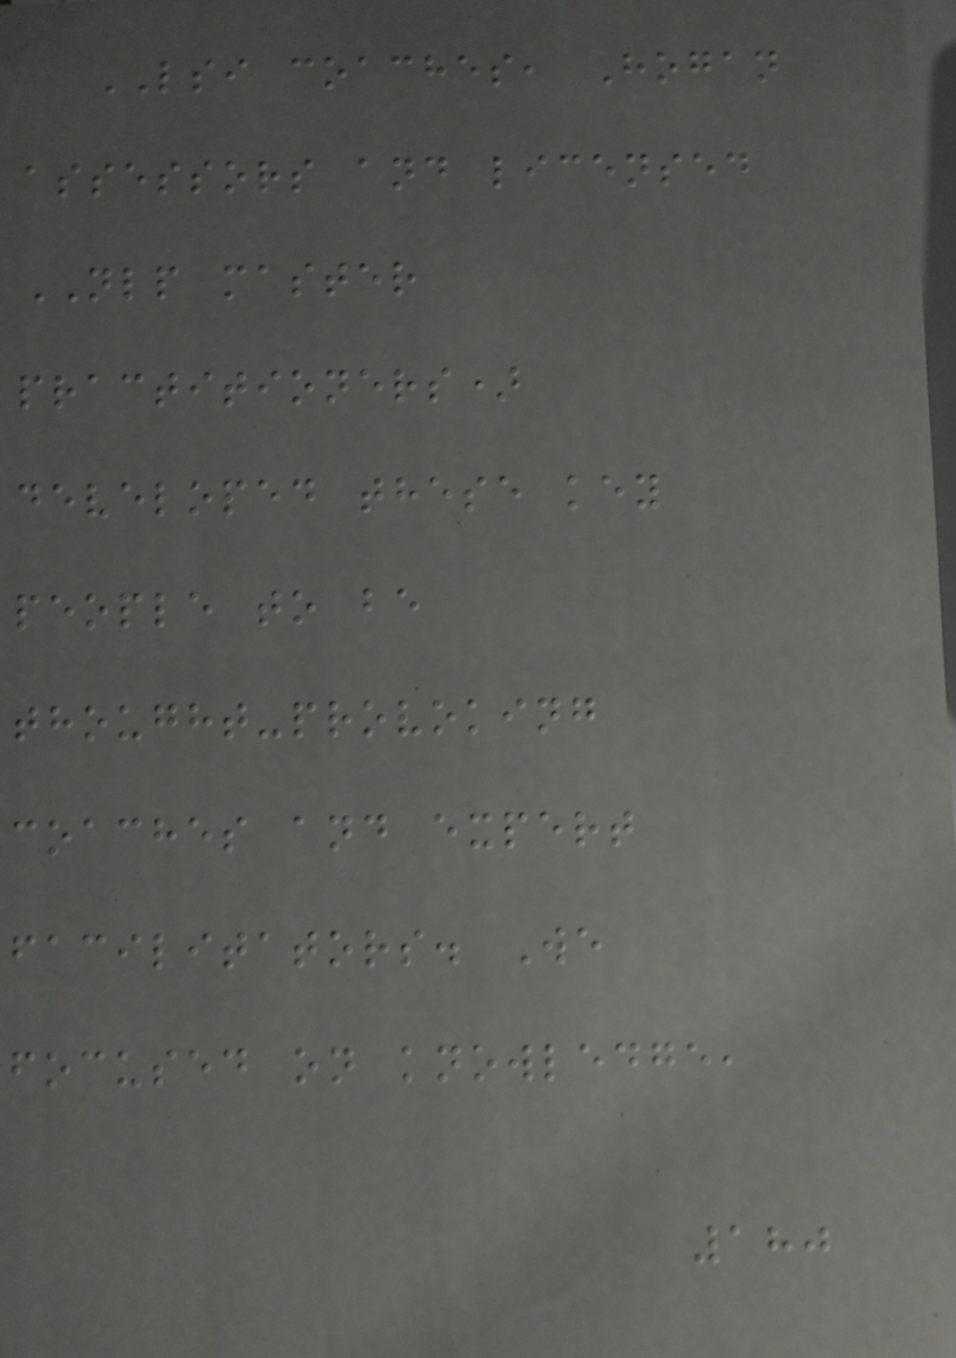LSI coaches, Hogan
assessors and licensed
NLP master
practitioners)
developed these key
people to be
thought-provoking
coaches and expert
facilitators. We
focused on knowledge,
180
